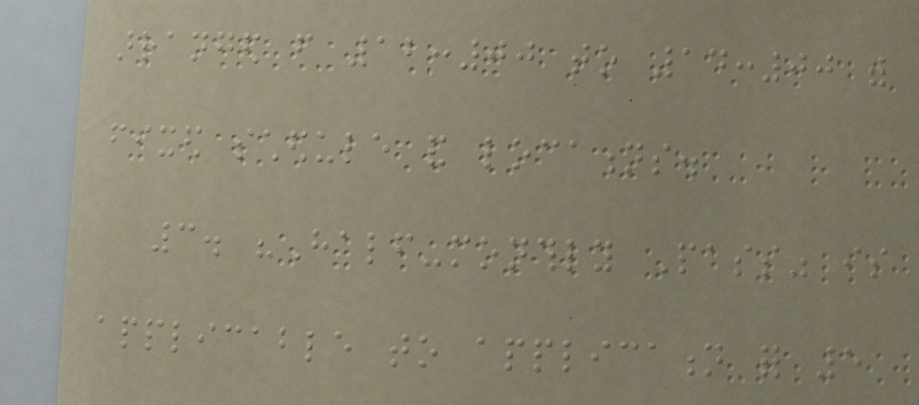arranged from 12:00 to 14:00 with
fixed schedule and locations.
3. "Half-monthly Pass" is
applicable to application for 5
